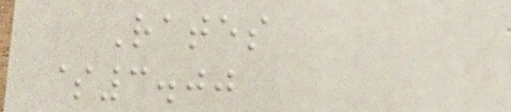Rates
$3.00
